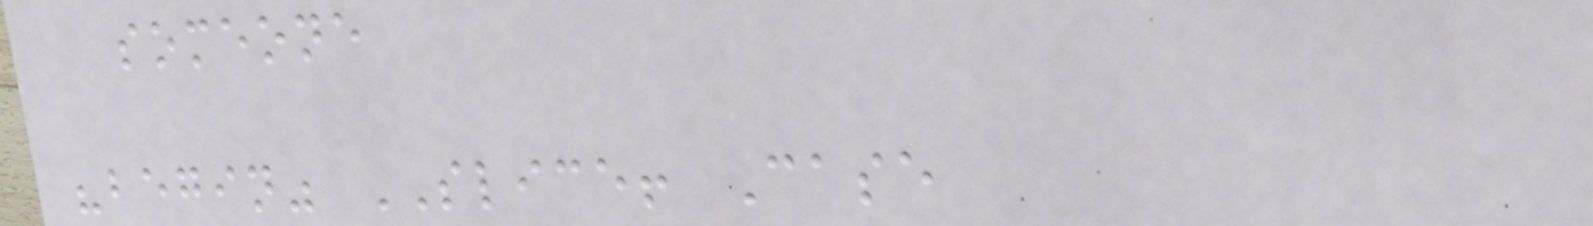someone
"begin" SLICE! Case
